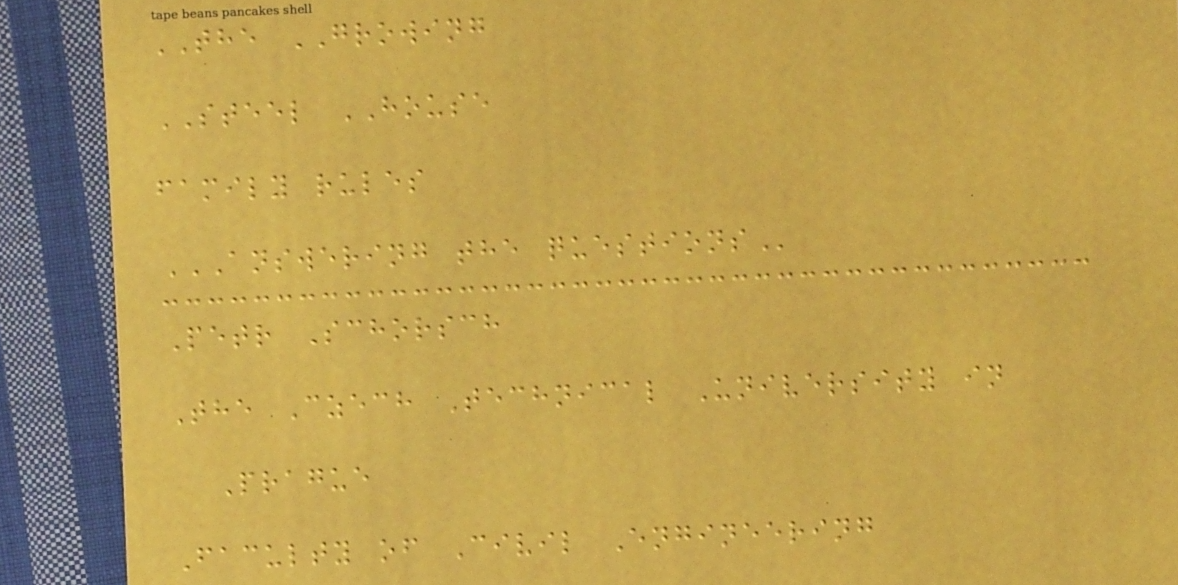THE GROWING
STEEL HOUSE
family rules
ANSWERING THE QUESTIONS
Petr Schorsch
The Czech Technical University in
Prague
Faculty of Civil Engineering
